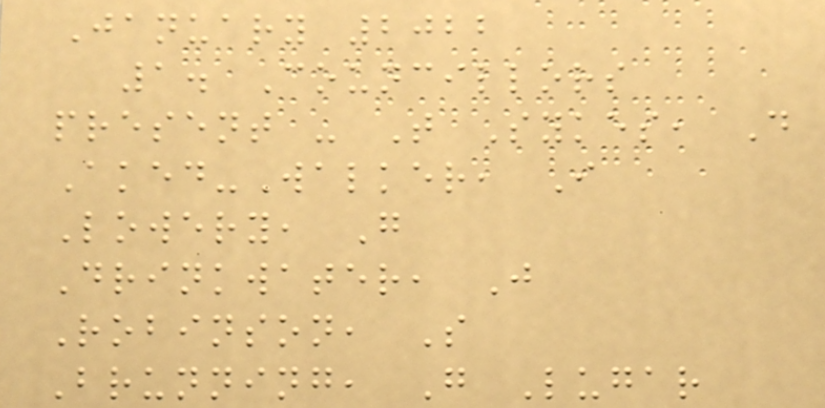January 2022
1. Councillors
present - T Sykes, D
Aked-Walker, I
Lowery, G
Drinkwater, J
Robinson, S
Brunning, G Lugar
